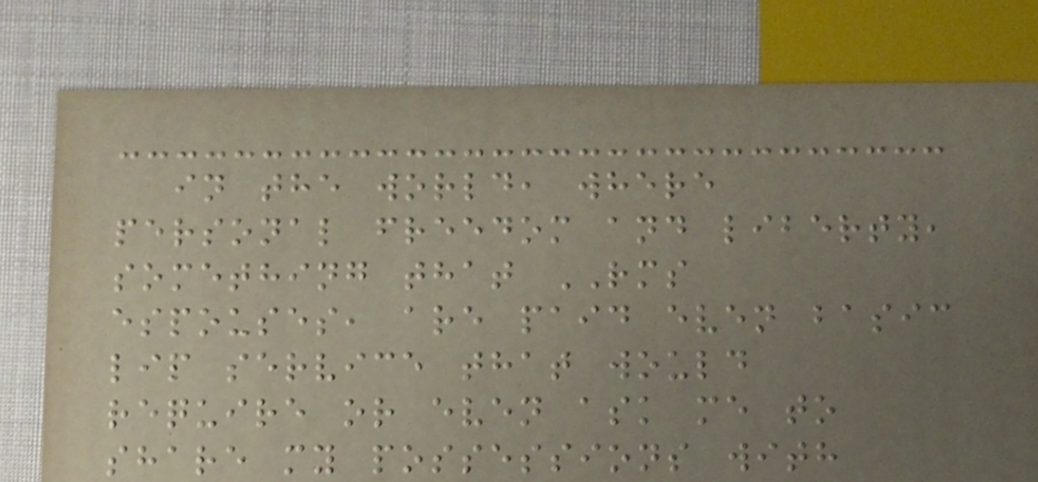in the world, where
personal freedom and liberty,
something that RMS
espouses, are paid even basic
lip service that would
require or even ask me to
share my possessions with
